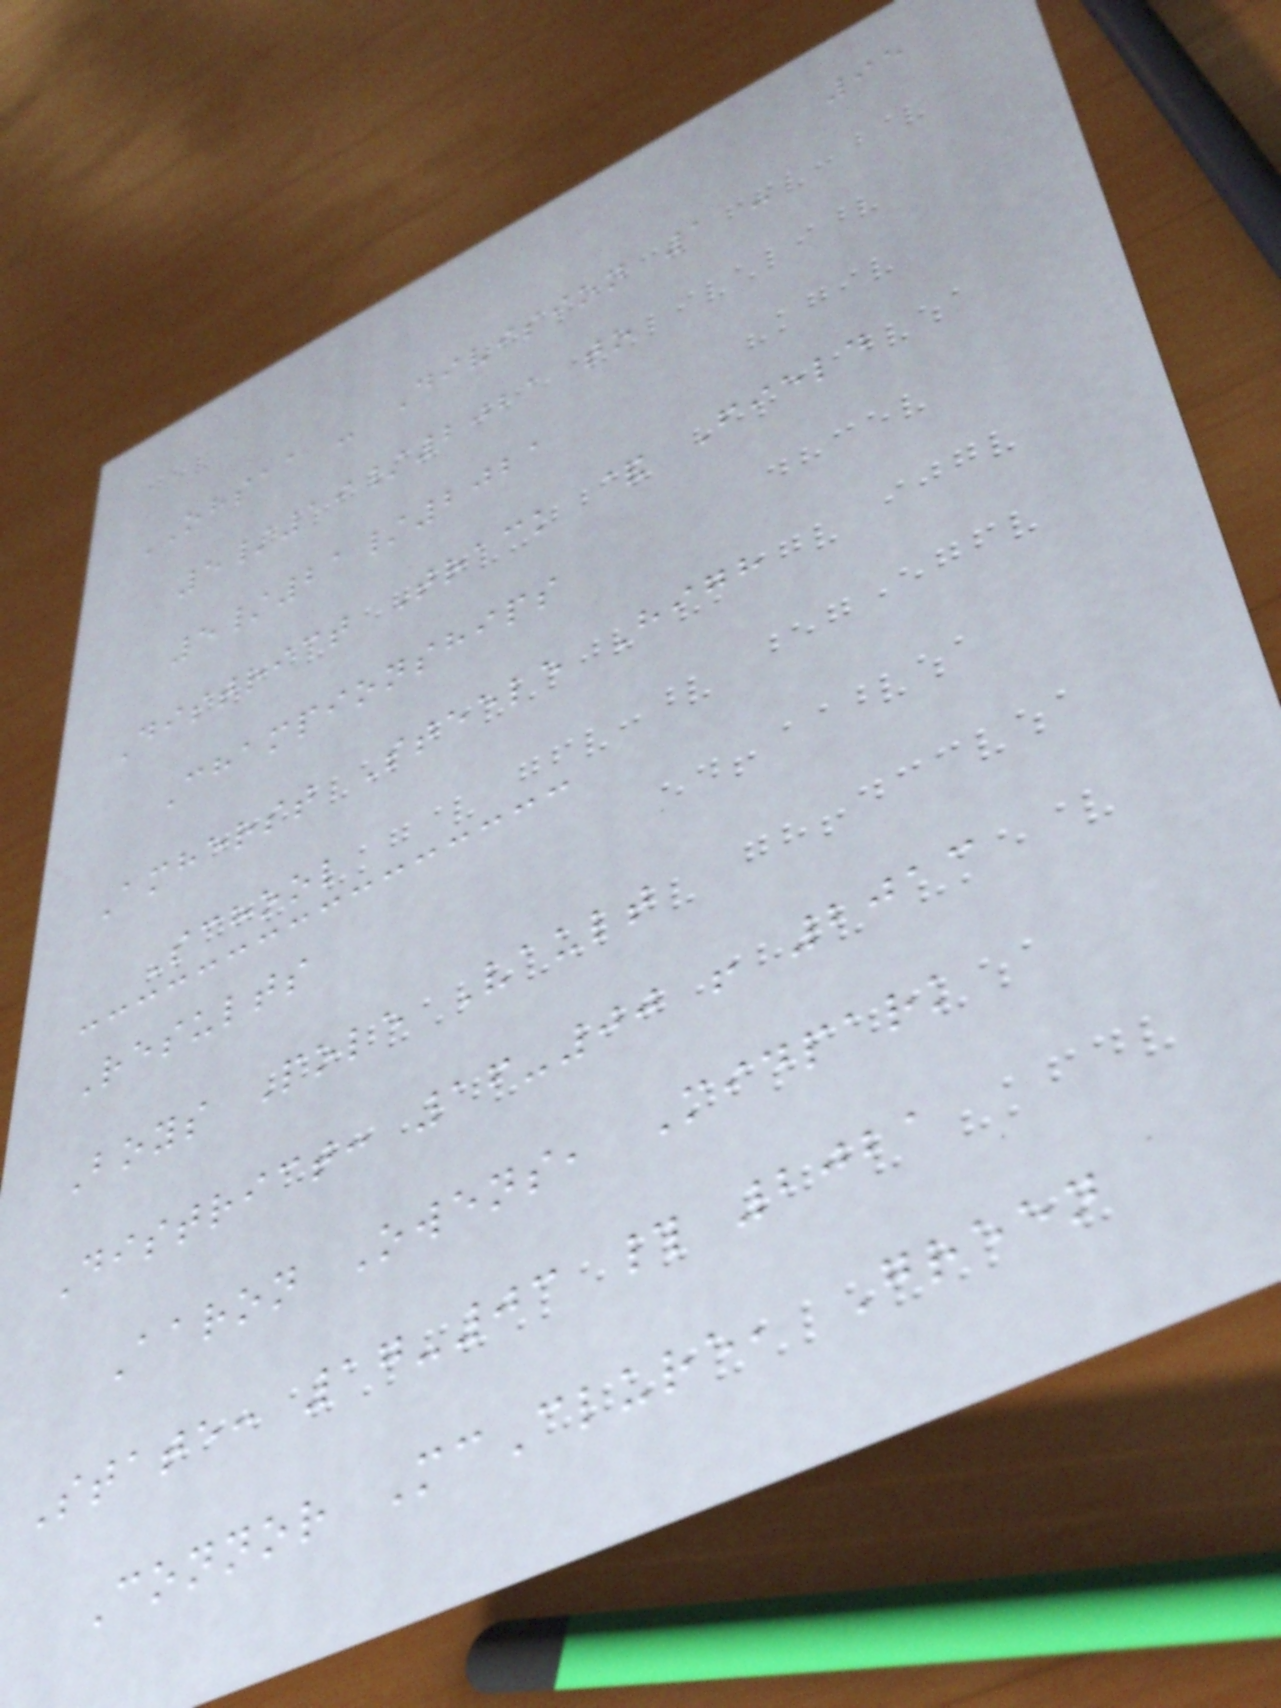95
OHSAA - Division 1 -
5/19/2021 to
5/21/2021
District Track & Field
Championships
Amherst Steele High
School
Results
Boys Pole Vault
District: 16-00 ! 2013
Aaron Owens, Midpark
State: 17-03 # 2021
Connor McClure, Green
